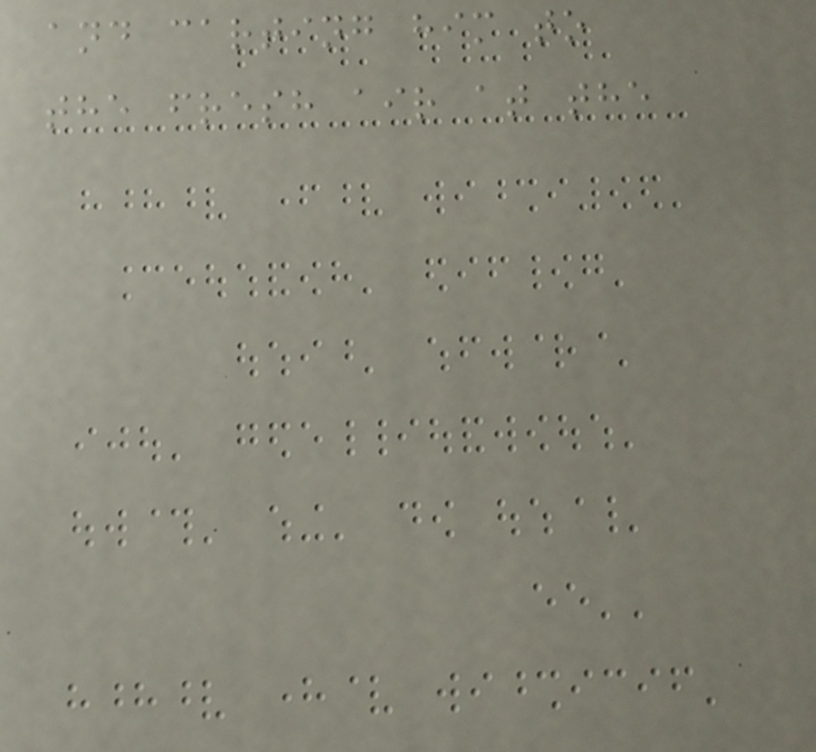and carting him to
the fresh air at the
